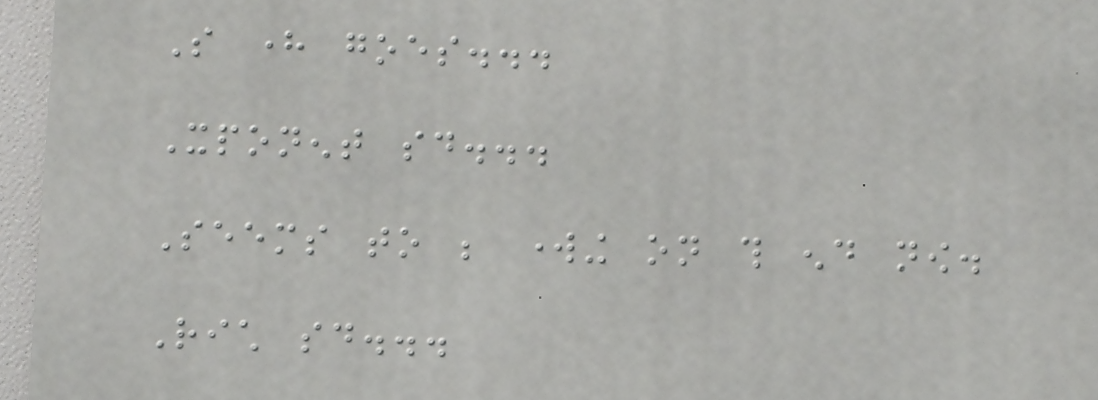So here goes...
Xponent said...
Seems to be working on this end now.
Rich said...
